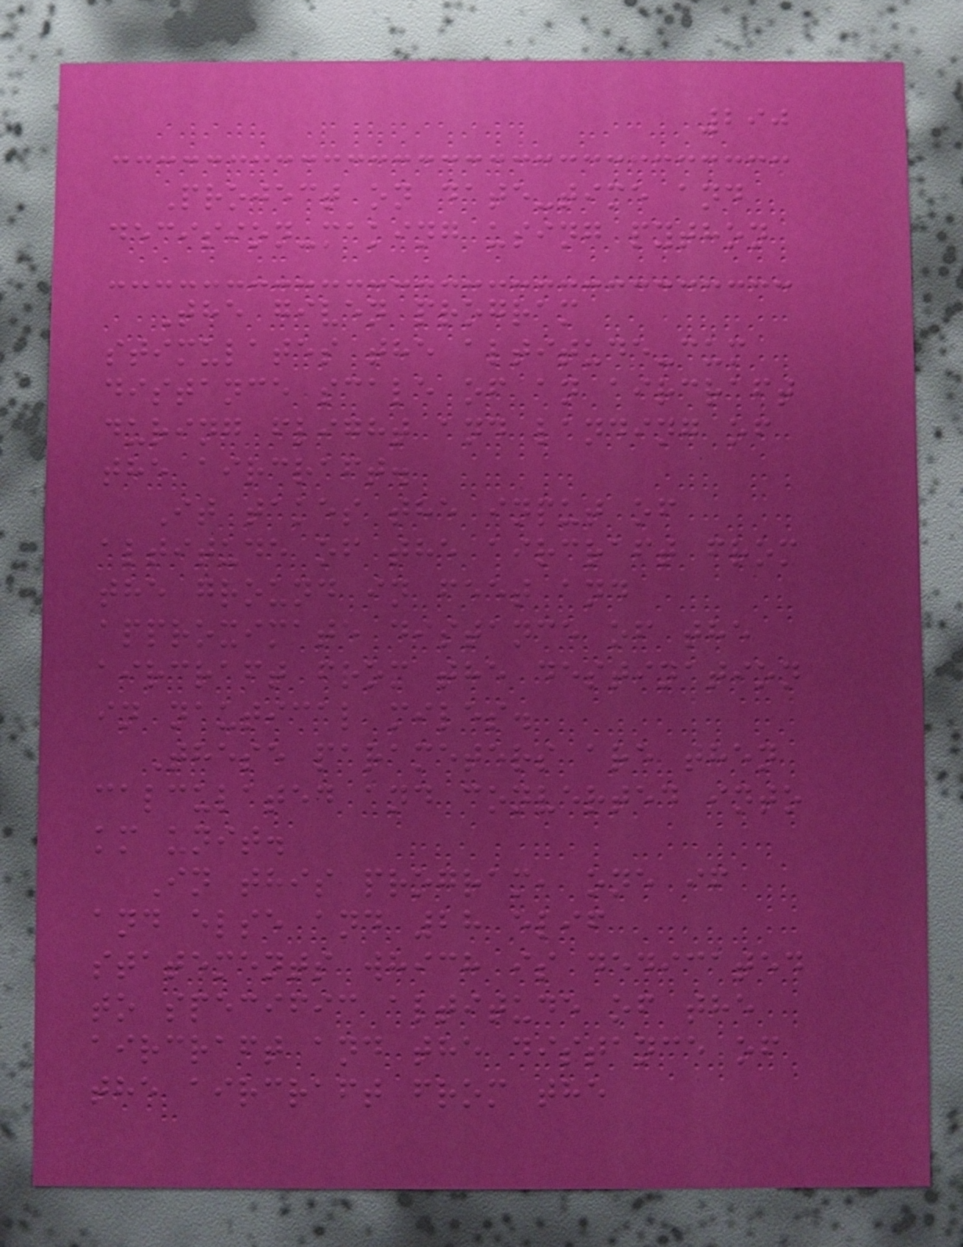290
Project on date-time and
decision-making using python
The given program
stimulates the altitude-cum
distance scale of an aircraft
during flight and landing of
the aircraft.
It takes the input of
altitude of the aircraft from
the ground in feet and
approximate distance of the
aircraft from the destination
in nautical miles.
These parameters are then
calculated and converted into
km unit.
In this program, one if
and else and 28 elif
statements which is dedicated
to specific altitude of the
aircraft and the distance of
the aircraft from the
